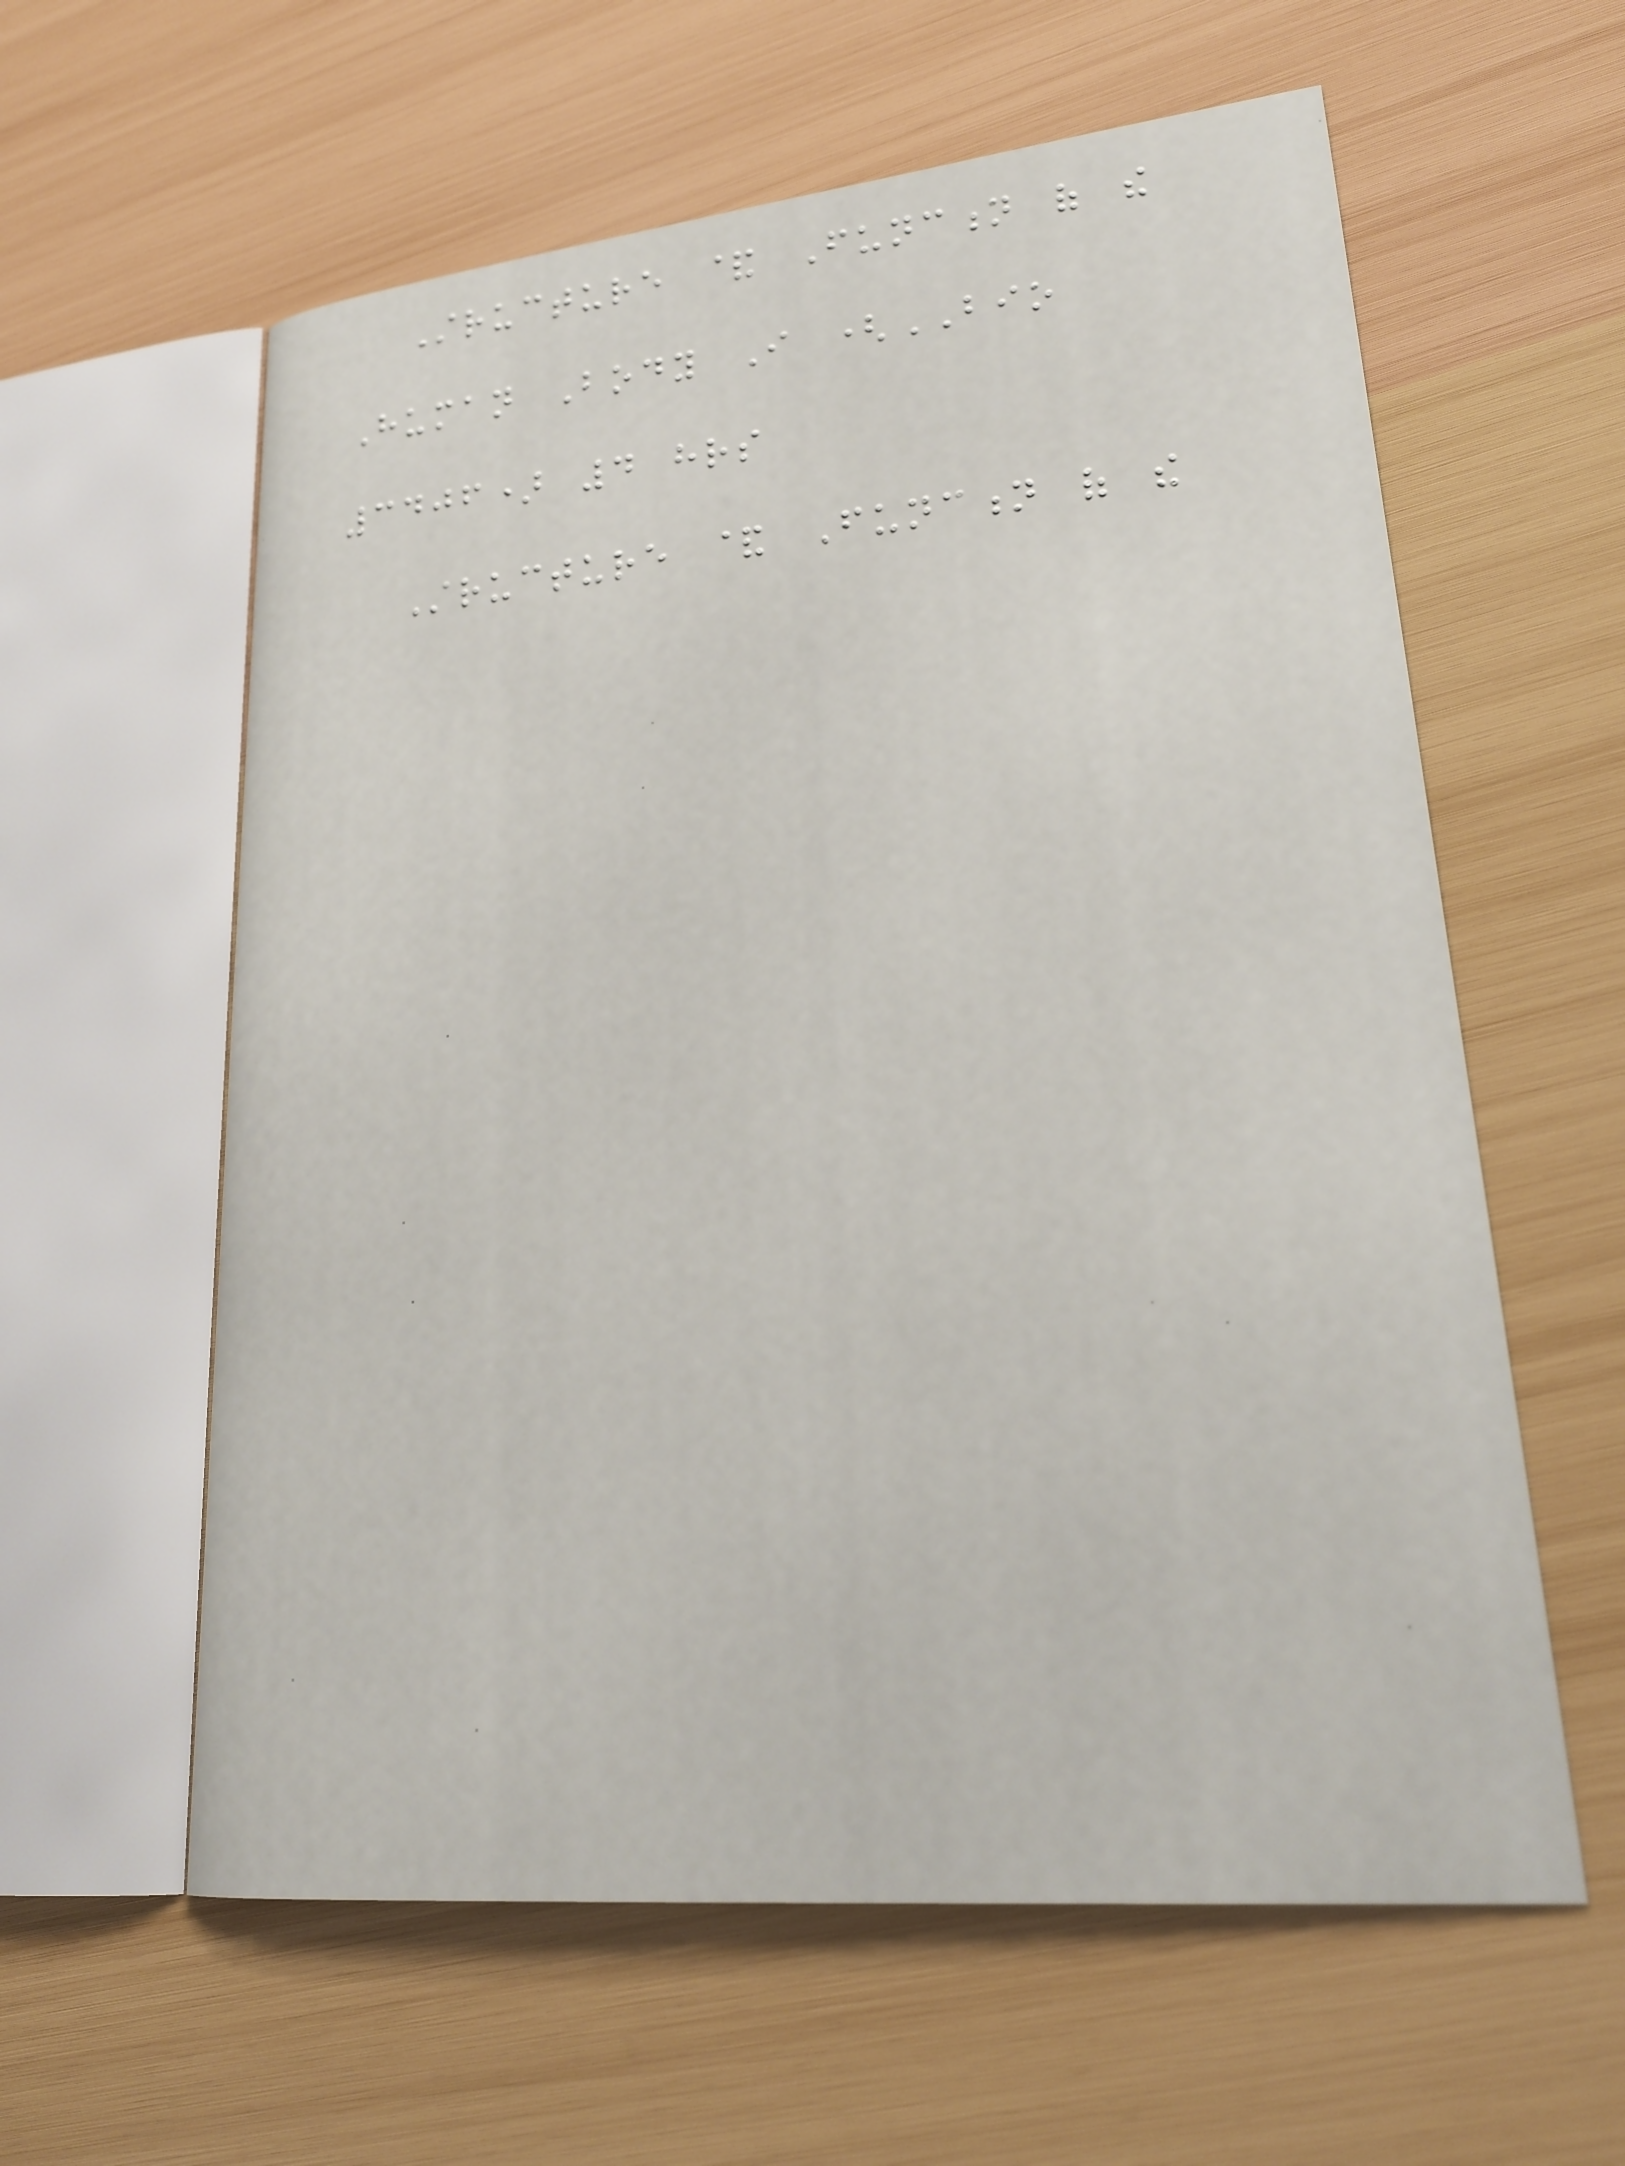Structure & Function of the
Human Body I (BIO
3406) 4 hrs
Structure & Function of the
